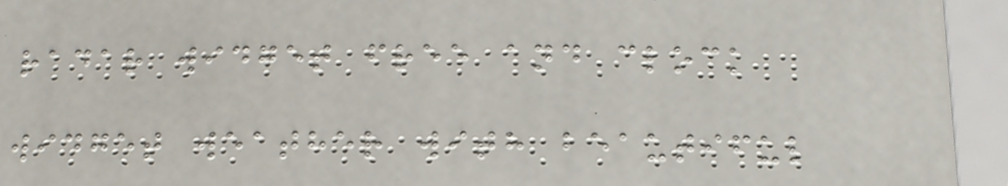radar widget free and clock
widget weather with beautiful
